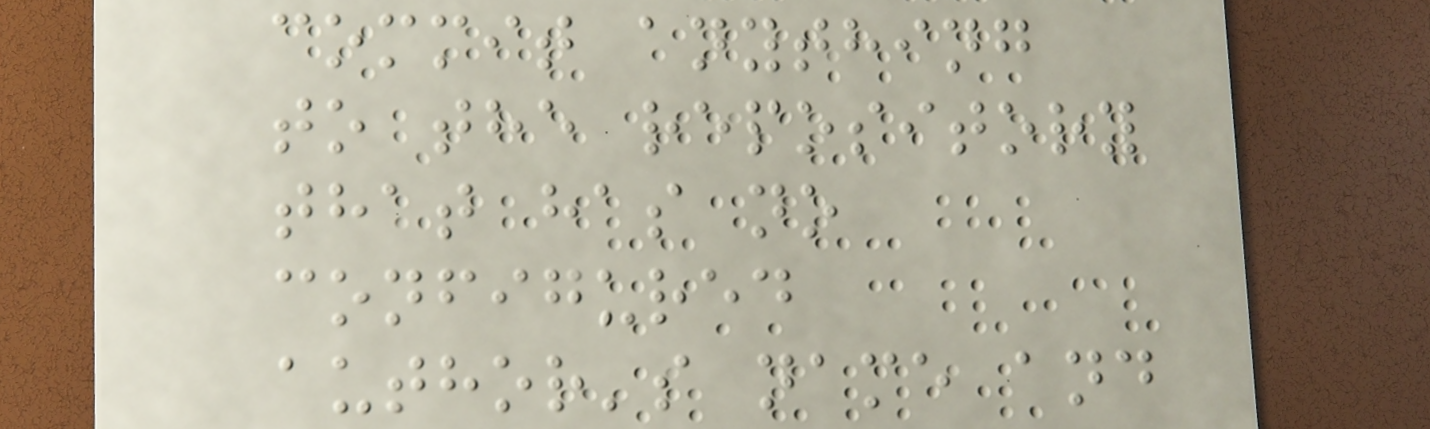commit anything
to the repository
that has no
configured
author's name and
